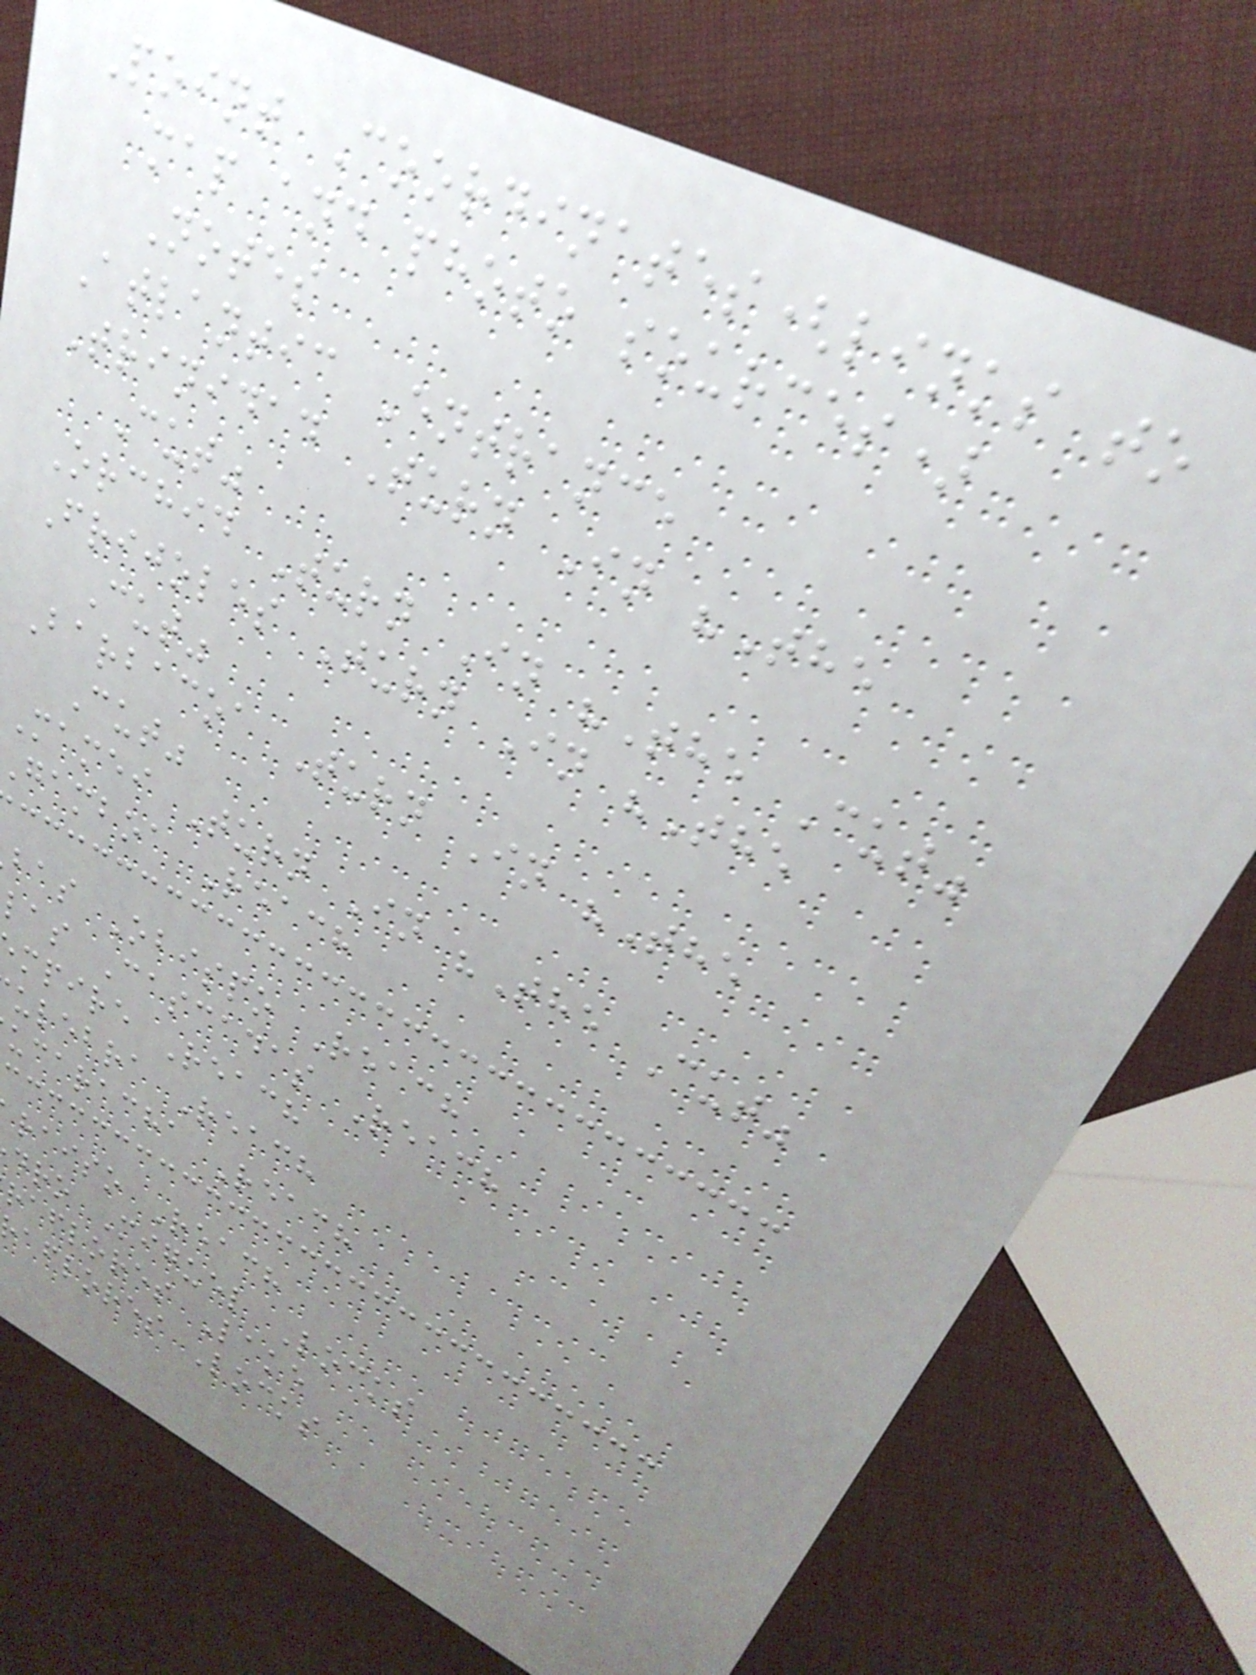Point Coordinates(links to
map and photo sources)
Notes
Atlantic Entrance
Trinidad Turn In "The
Cut"
Orchid Turn In "The Cut"
Frijoles Turn In "The
Cut"
Barbacoa Turn In "The
Cut"
Mamei Turn In "The Cut"
gamboa Reach
bas Obispo Reach
las Cascadas Reach
mpire Reach
ulebra Reach
ucaracha Reach
raiso Reach
dro Miguel Locks
raflores Lake
aflores Locks
